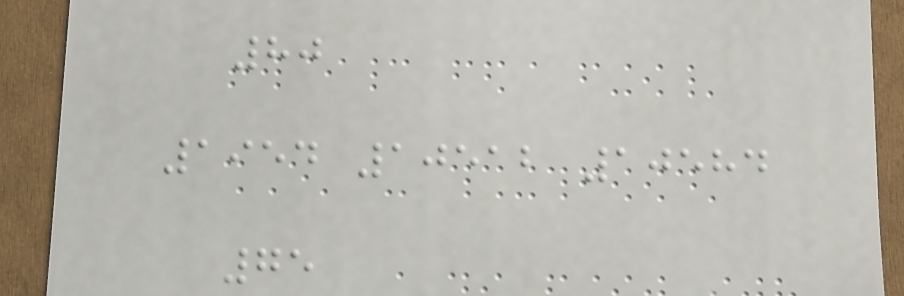80
1954 10512 10584
75
